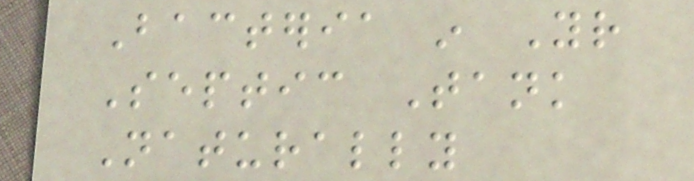Bacteria in Your
Septic Tank
Naturally
